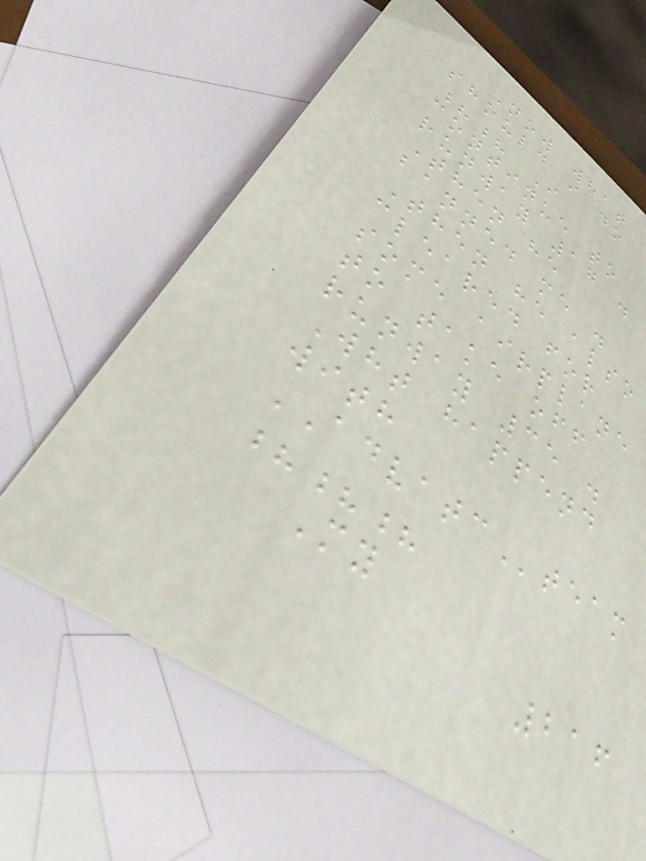Now what
should i do
?? I
continue to
runway 17 .
Then he
banned me .
Then he also
cleared for
some airplane
to take off
runway 35 .
Wht happend
with
ADVATCteam
???
My
216
